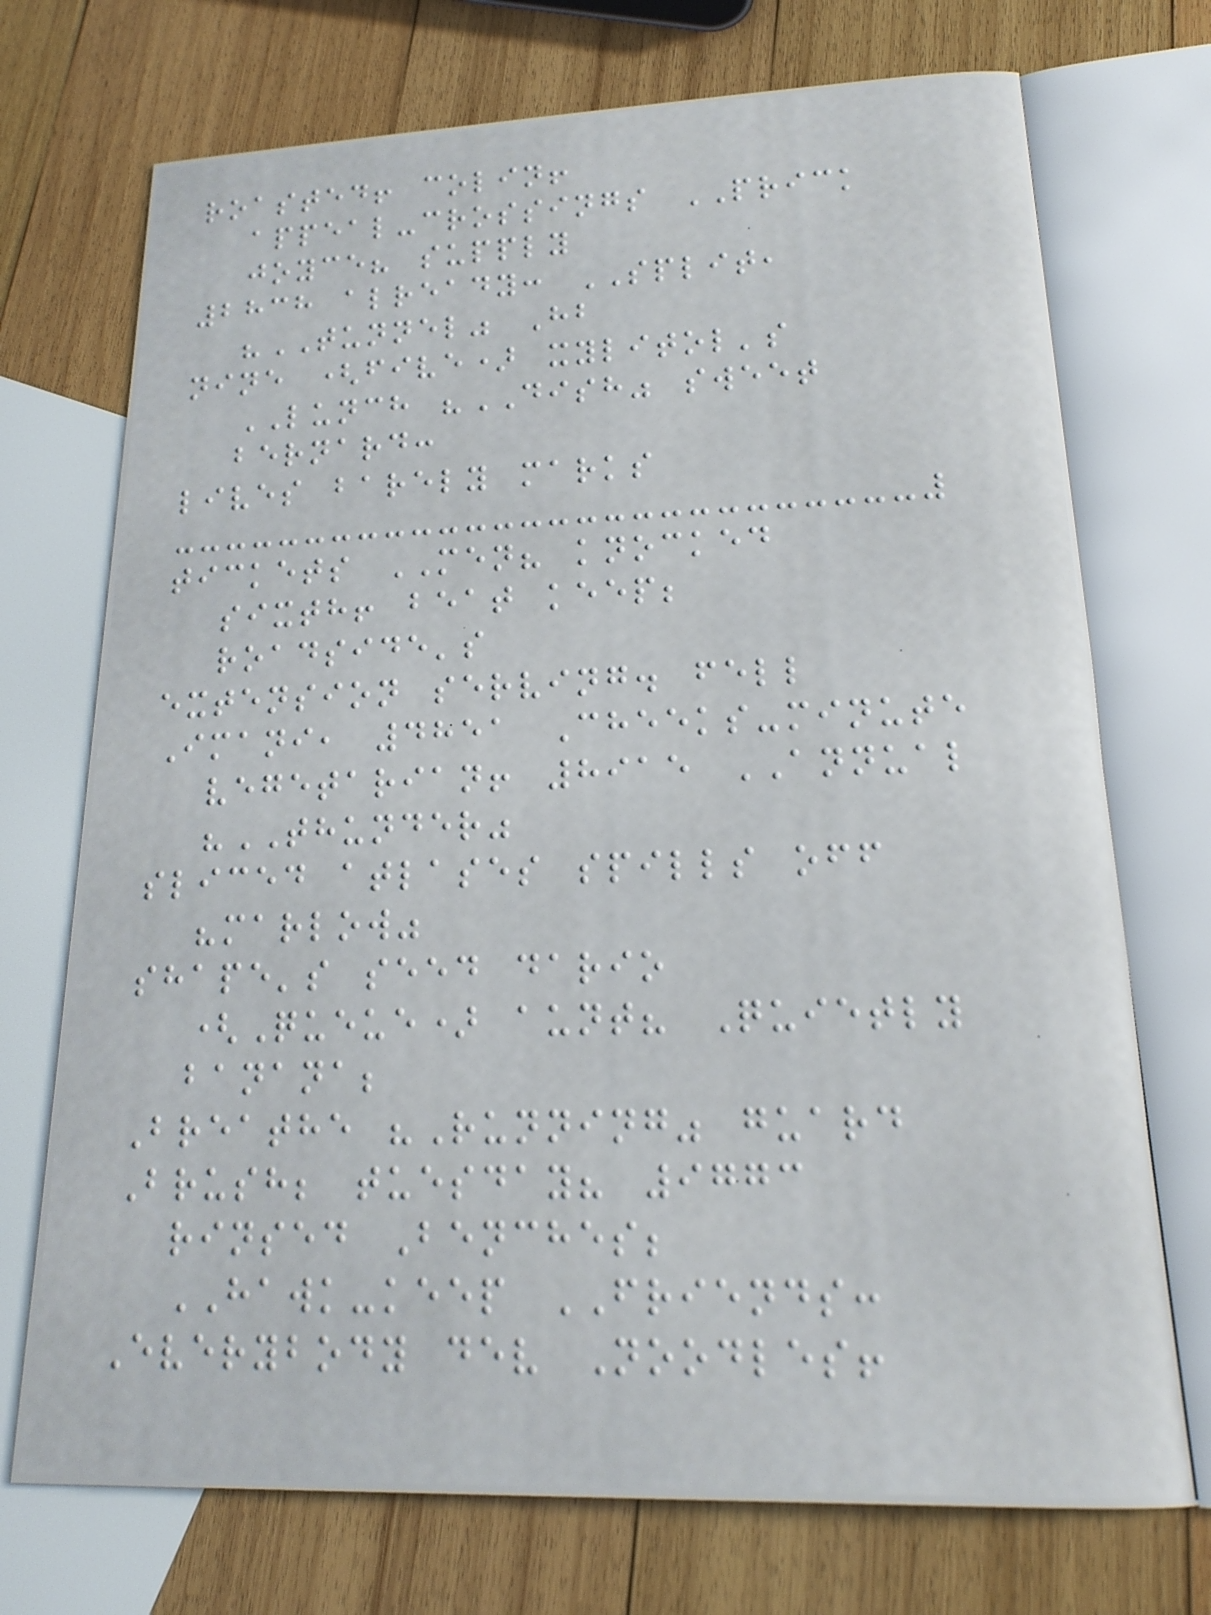roasted! colin!
appeal-crossings PRICK
joyce? supply
2838 already: SPLIT,
"TUNNEL" Hb
nine (five) xylitol's
LUNCH "DISH" sweet
bernard:
lives barely marks
tickets MEN? knocked
sixth! beat keep;
roadside's
extension serving. fell
Imani, 4851 Cheeks-minute
vegetarian! 8915 ANNUAL
"THUNDER"
sliced atlases spills off
"marlow"
shape's seed dario
(Queue) aunt? Quietly
banana;
Breathe "Running" guard
Brush; tuesday? 9773
rinsed Benches;
HAWK-keep FRIENDS:
Everybody dev Noodles!
